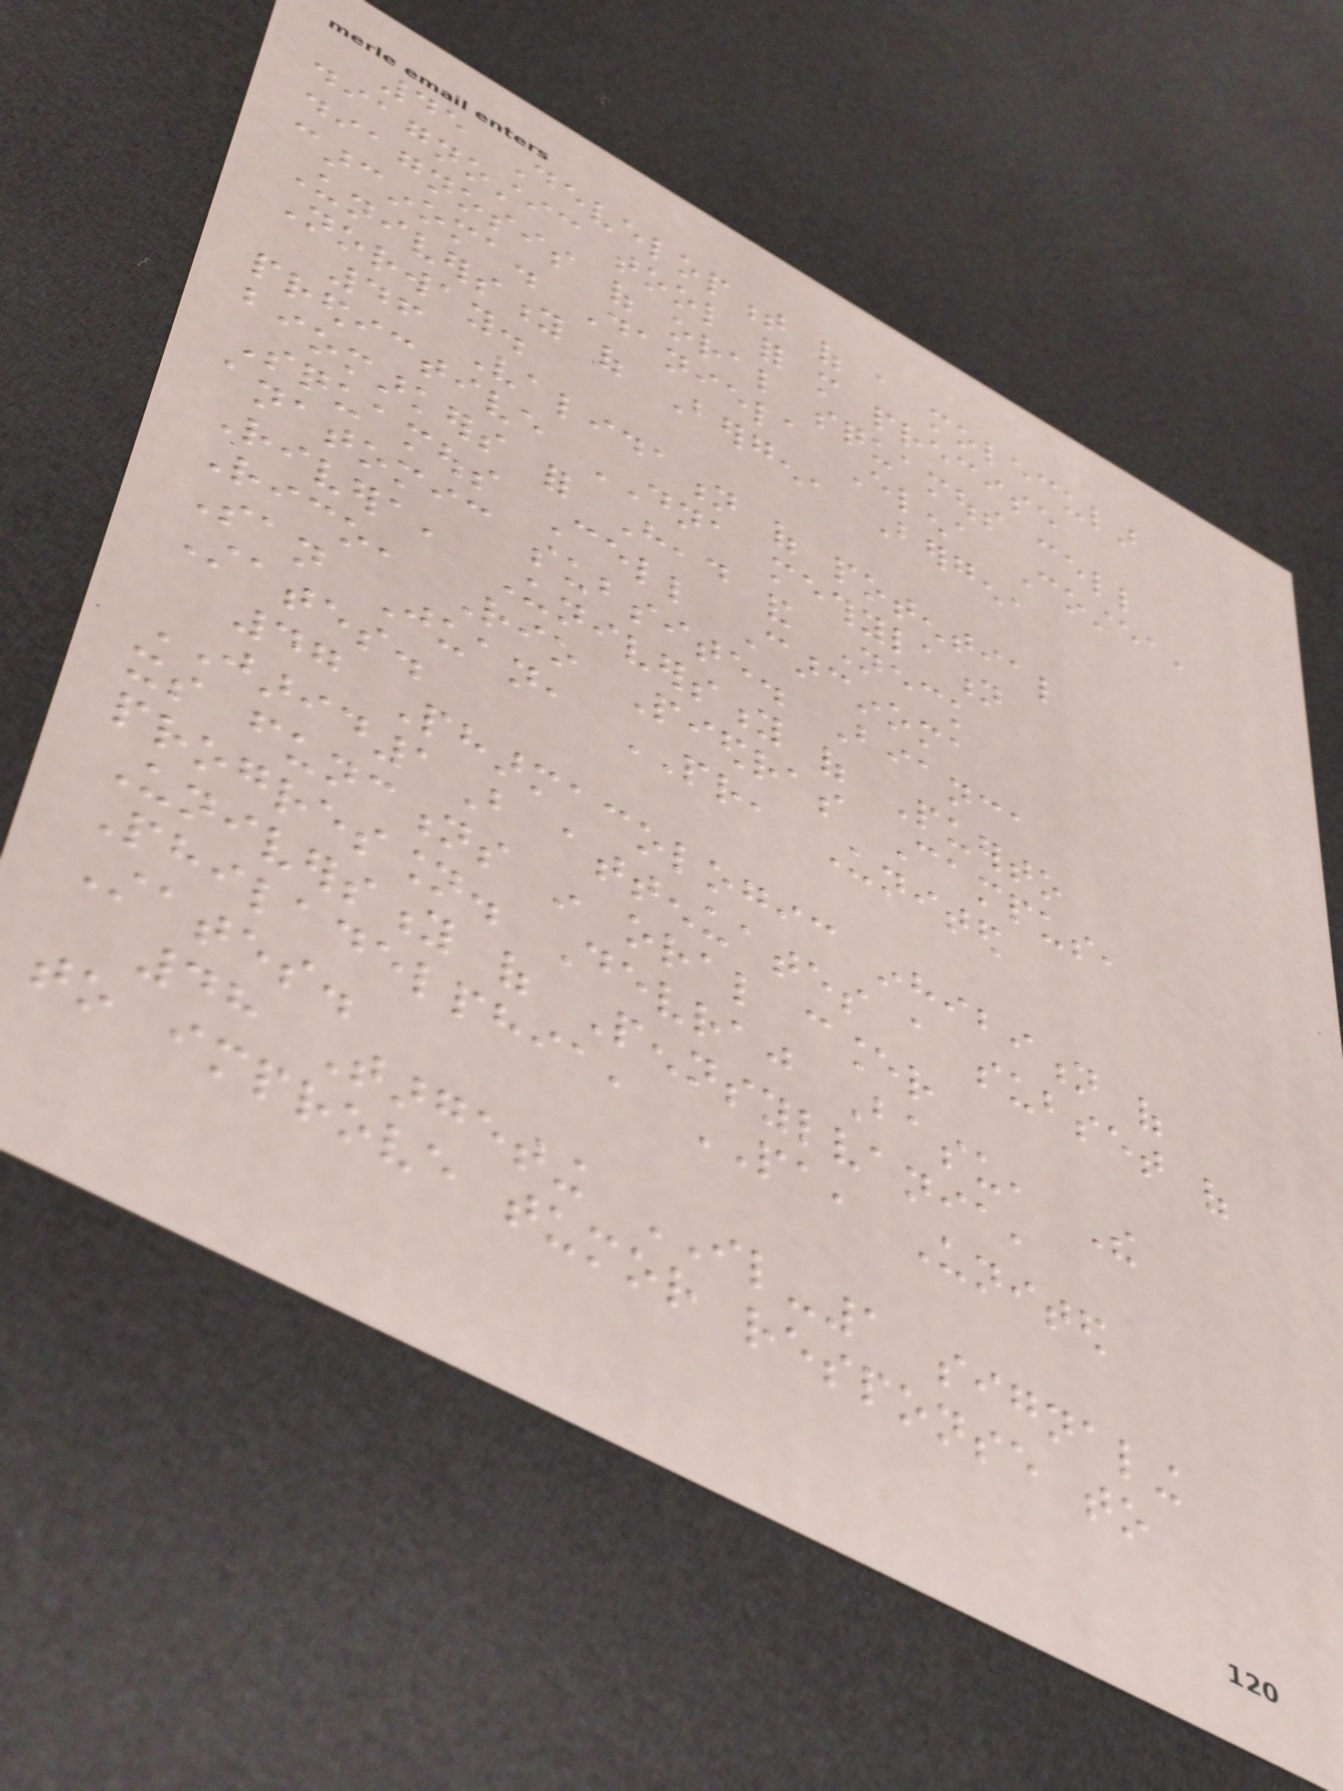45 Development of a molecular
diagnostic tool for more precise
diagnosis of oral squamous cell
carcinoma. Daniela Elena Costea,
University of Bergen, Bergen,
Norway.
46 Validation of potential
predictive DNA methylation
biomarkers for Head and Neck
Squamous Cell Carcinoma
anatomic subsite. Bianca
Rivera, University of Puerto
Rico, Rio Piedras Campus,
San Juan, PR, United
States.
47 Pharmacologic inhibition of
JARID1B attenuates a subset of
its functions in oral cancer
progression. Devraj Basu, The
University of Pennsylvania,
Philadelphia, PA, United
States.
48 Targeting IL-1 signaling
to improve tumor response to
